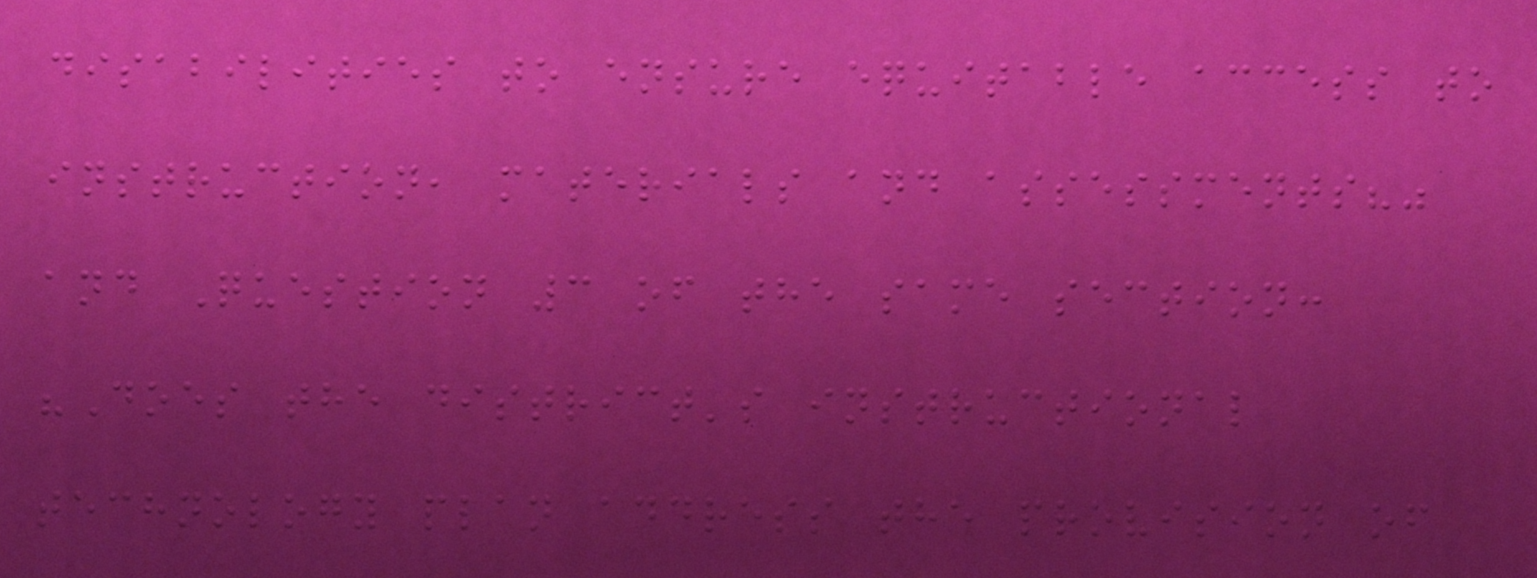disabilities to ensure equitable access to
instruction, materials and assessments?"
and Question 3 of the same section:
"Does the district's instructional
technology plan address the provision of
